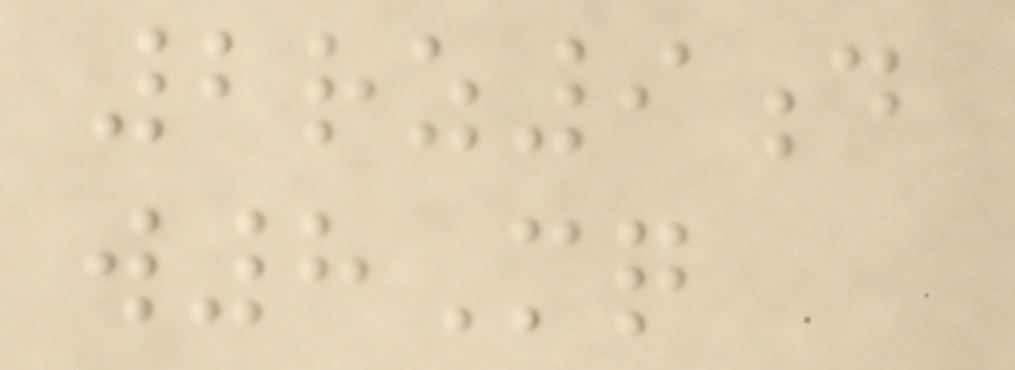2rz9d
w8Mq
